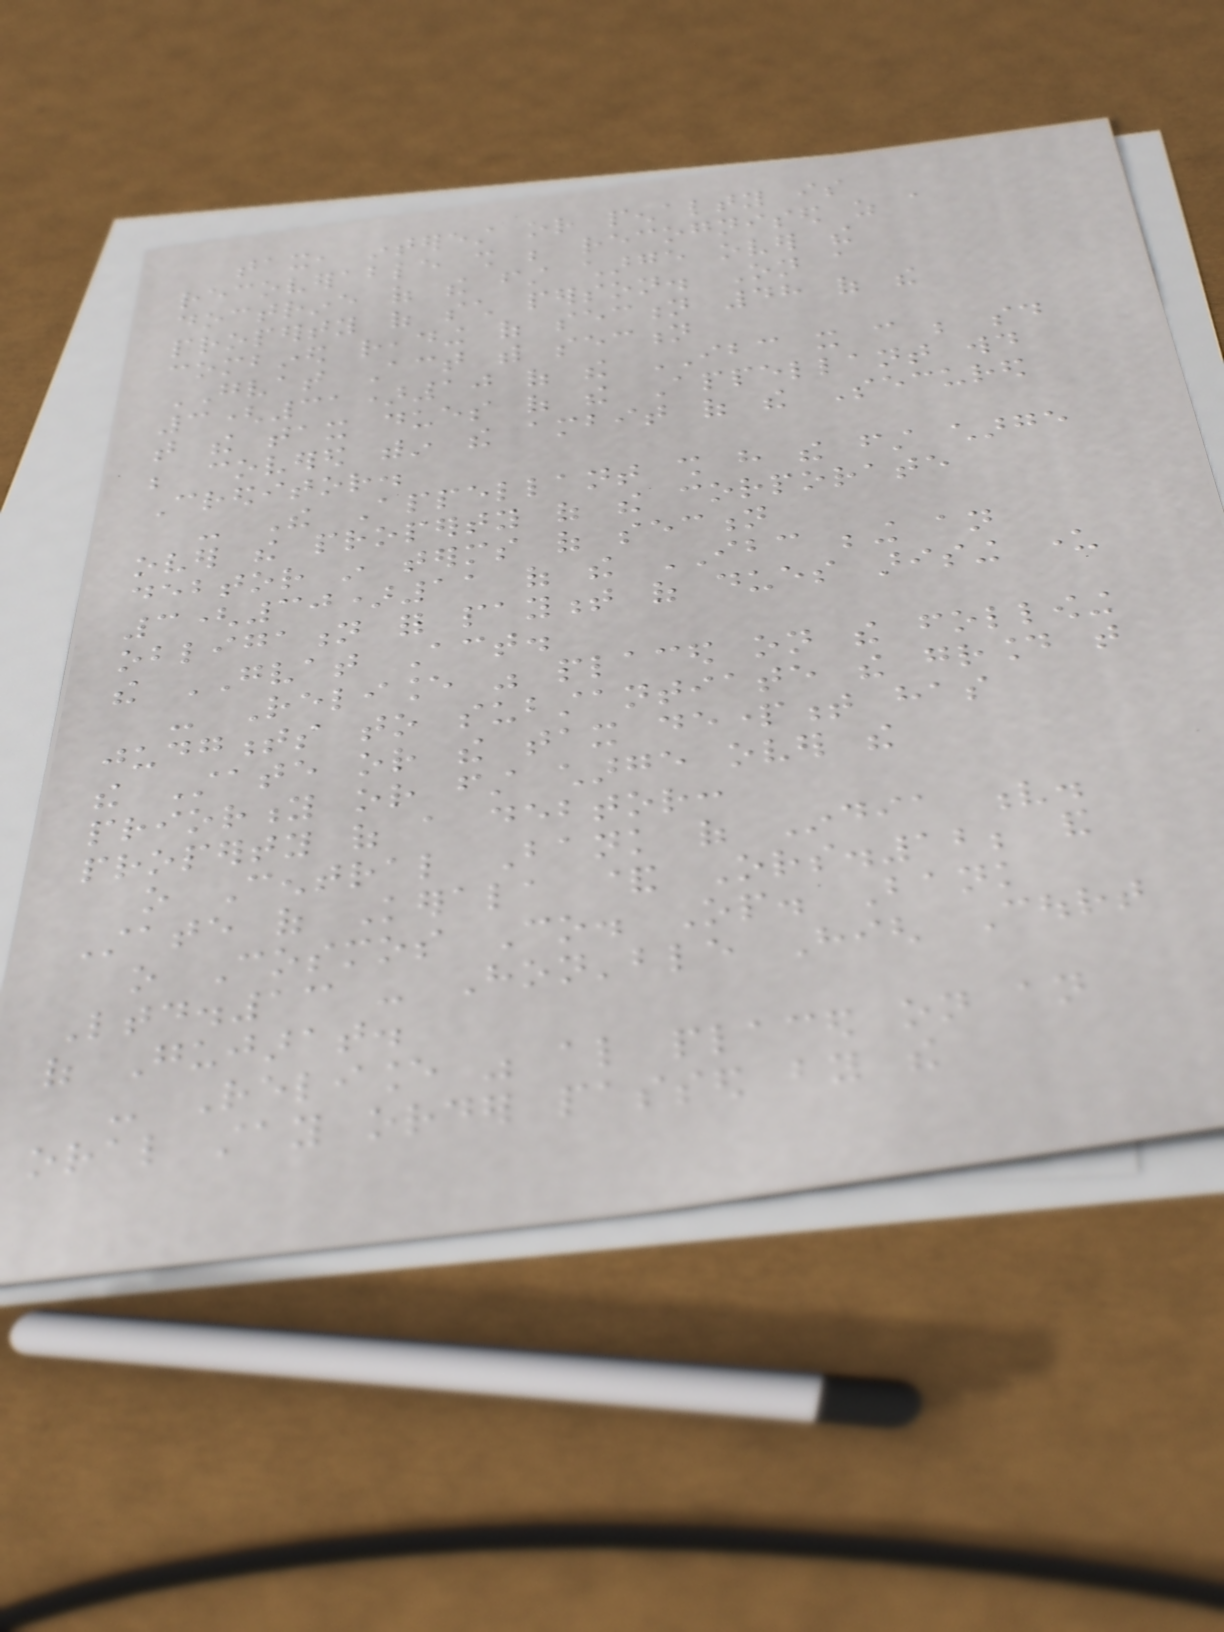tax, interest or penalty is
recoverable shall be recognised as a
doctrine of the first charge over the
property of such person. On a
combined reading of section 48 of the
GVAT Act with section
3(31)10 of the IBC it can be said
that the tax dues of the Appellant would
be covered within the ambit of the Secured
Creditor.
- The Appellant shall have the first charge
over the property of the corporate
debtor in terms of section
3(30)11 of the IBC being an
obligation for payment of dues arising under
the GVAT Act.
- Reliance was placed on the following
judgments to substantiate the ground that
the State or the tax department has
priority or first charge over the
property of a debtor:
o Central Bank of India v.
State of Kerala & Ors.12; and
o Cosmos Co. Op. Bank
Ltd.13 - Hon'ble High Court
of Gujarat.
- Reliance was also placed on an
oral stay order passed by the
